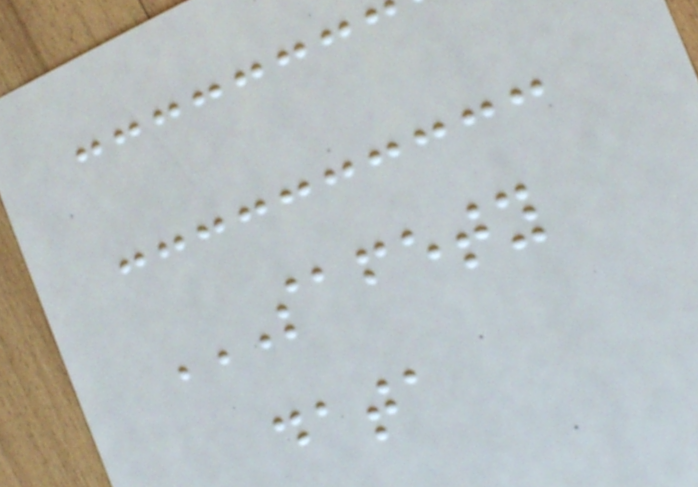SAFETY
DATA
